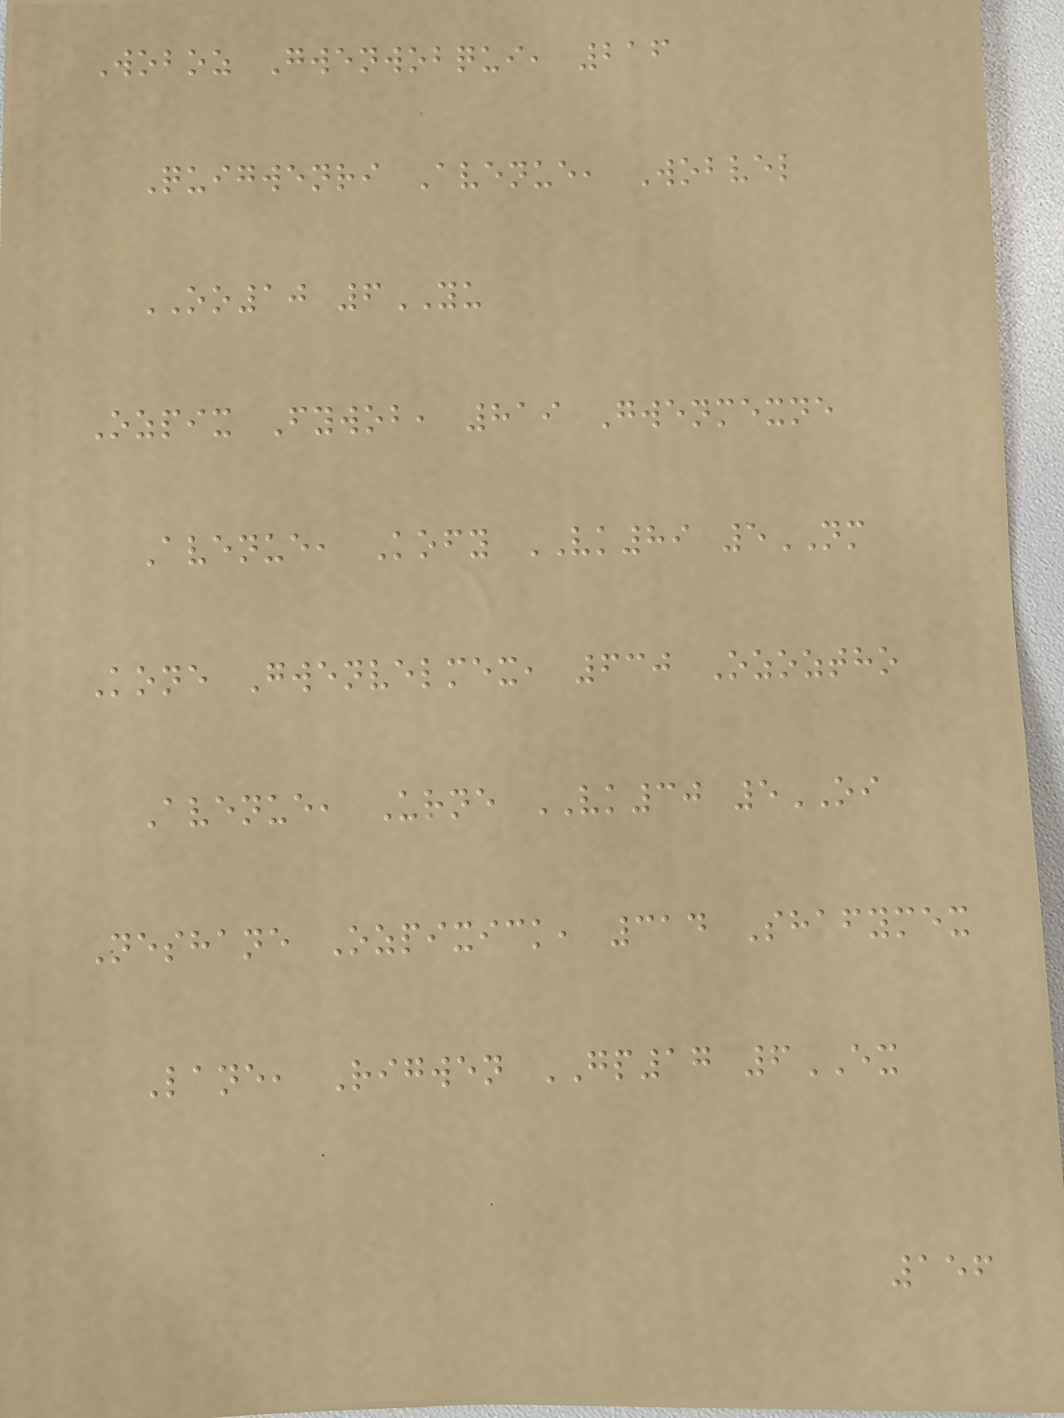Woboz Gwenwobqui, 216
Quigwenri Avenue, Wobvel
OO10 6YU
Ozpix Fywob, 819 Gwenmexne
Avenue, Kofy VK89 5NM
Kone Gwenvelmex, 630 Ozoztho
Avenue, Urne VK30 5OI
Neshane Ozpixick, 314 Shafymex
Lane, Rigwen GP17 6EX
156
